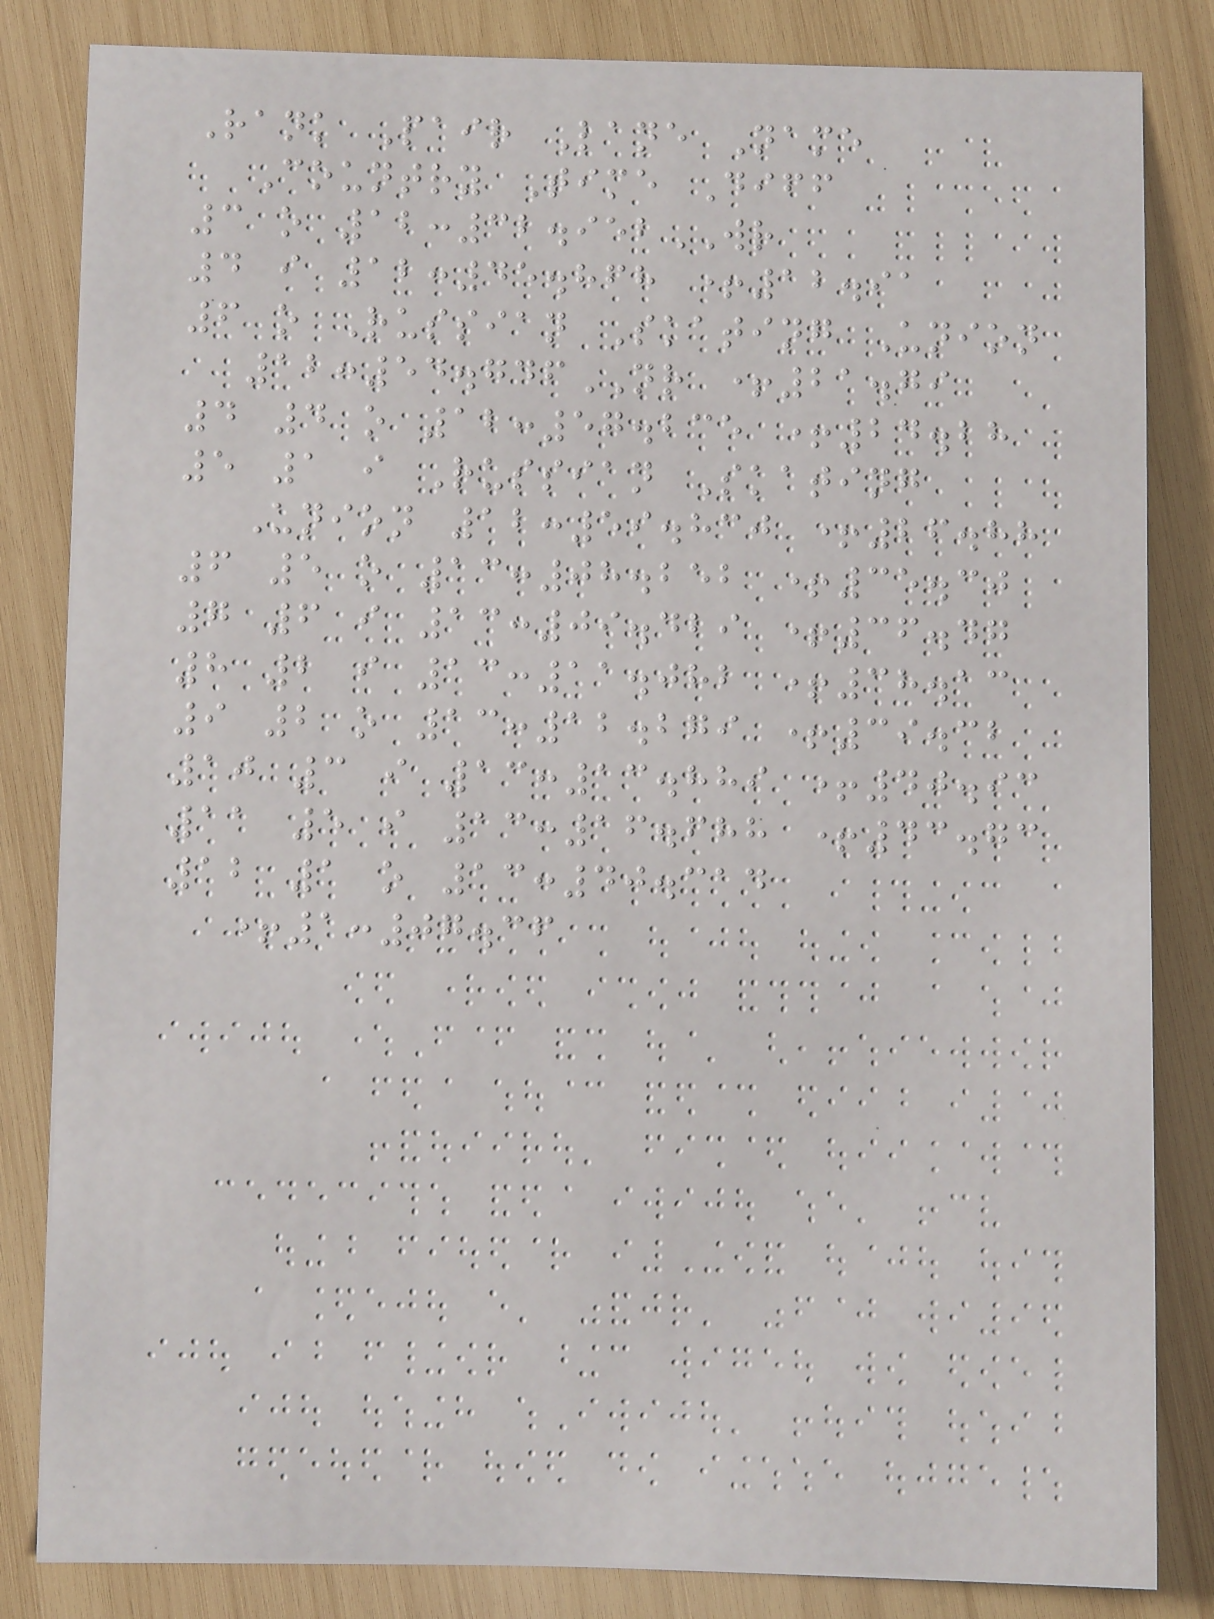Rank Pair Lane Name
Country Time Diff
3 o 12:32.952WR
4 i 12:45.868 +12.91
6 o Russian Skating Union
12:54.746NR +21.79
4 4 o 12:57.235 +24.28
5 1 i Russian Skating
Union 12:59.830 +26.88
6 5 o 13:08.252 +35.30
7 6 i 13:09.429 +36.47
8 2 i 13:11.082 +38.13
9 2 o 13:12.279 +39.32
10 3 i 13:13.889 +40.93
11 5 i 13:16.688 +43.73
12 1 o 13:40.314
+1:07.36
